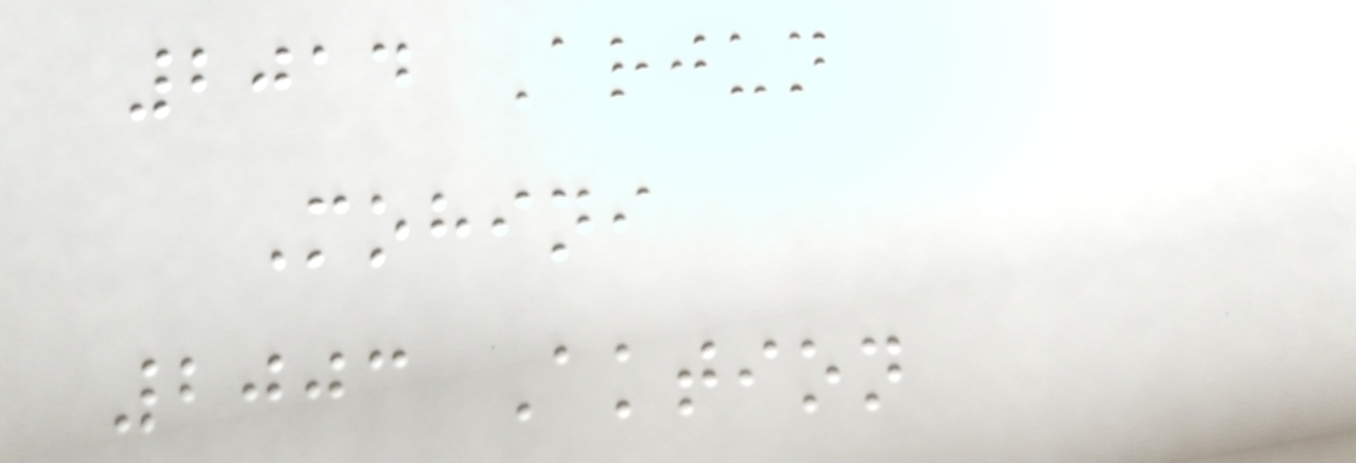2014 Arjun
Mohini
2003 Aktion
